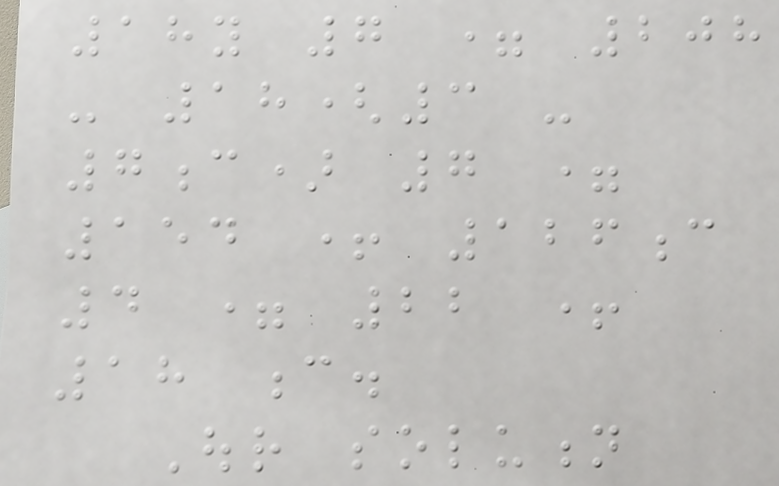18y 7 = 208
- 18(3 -
7c) 7 =
154 + 126c
4 = 22 +
18 c.
Our solution
